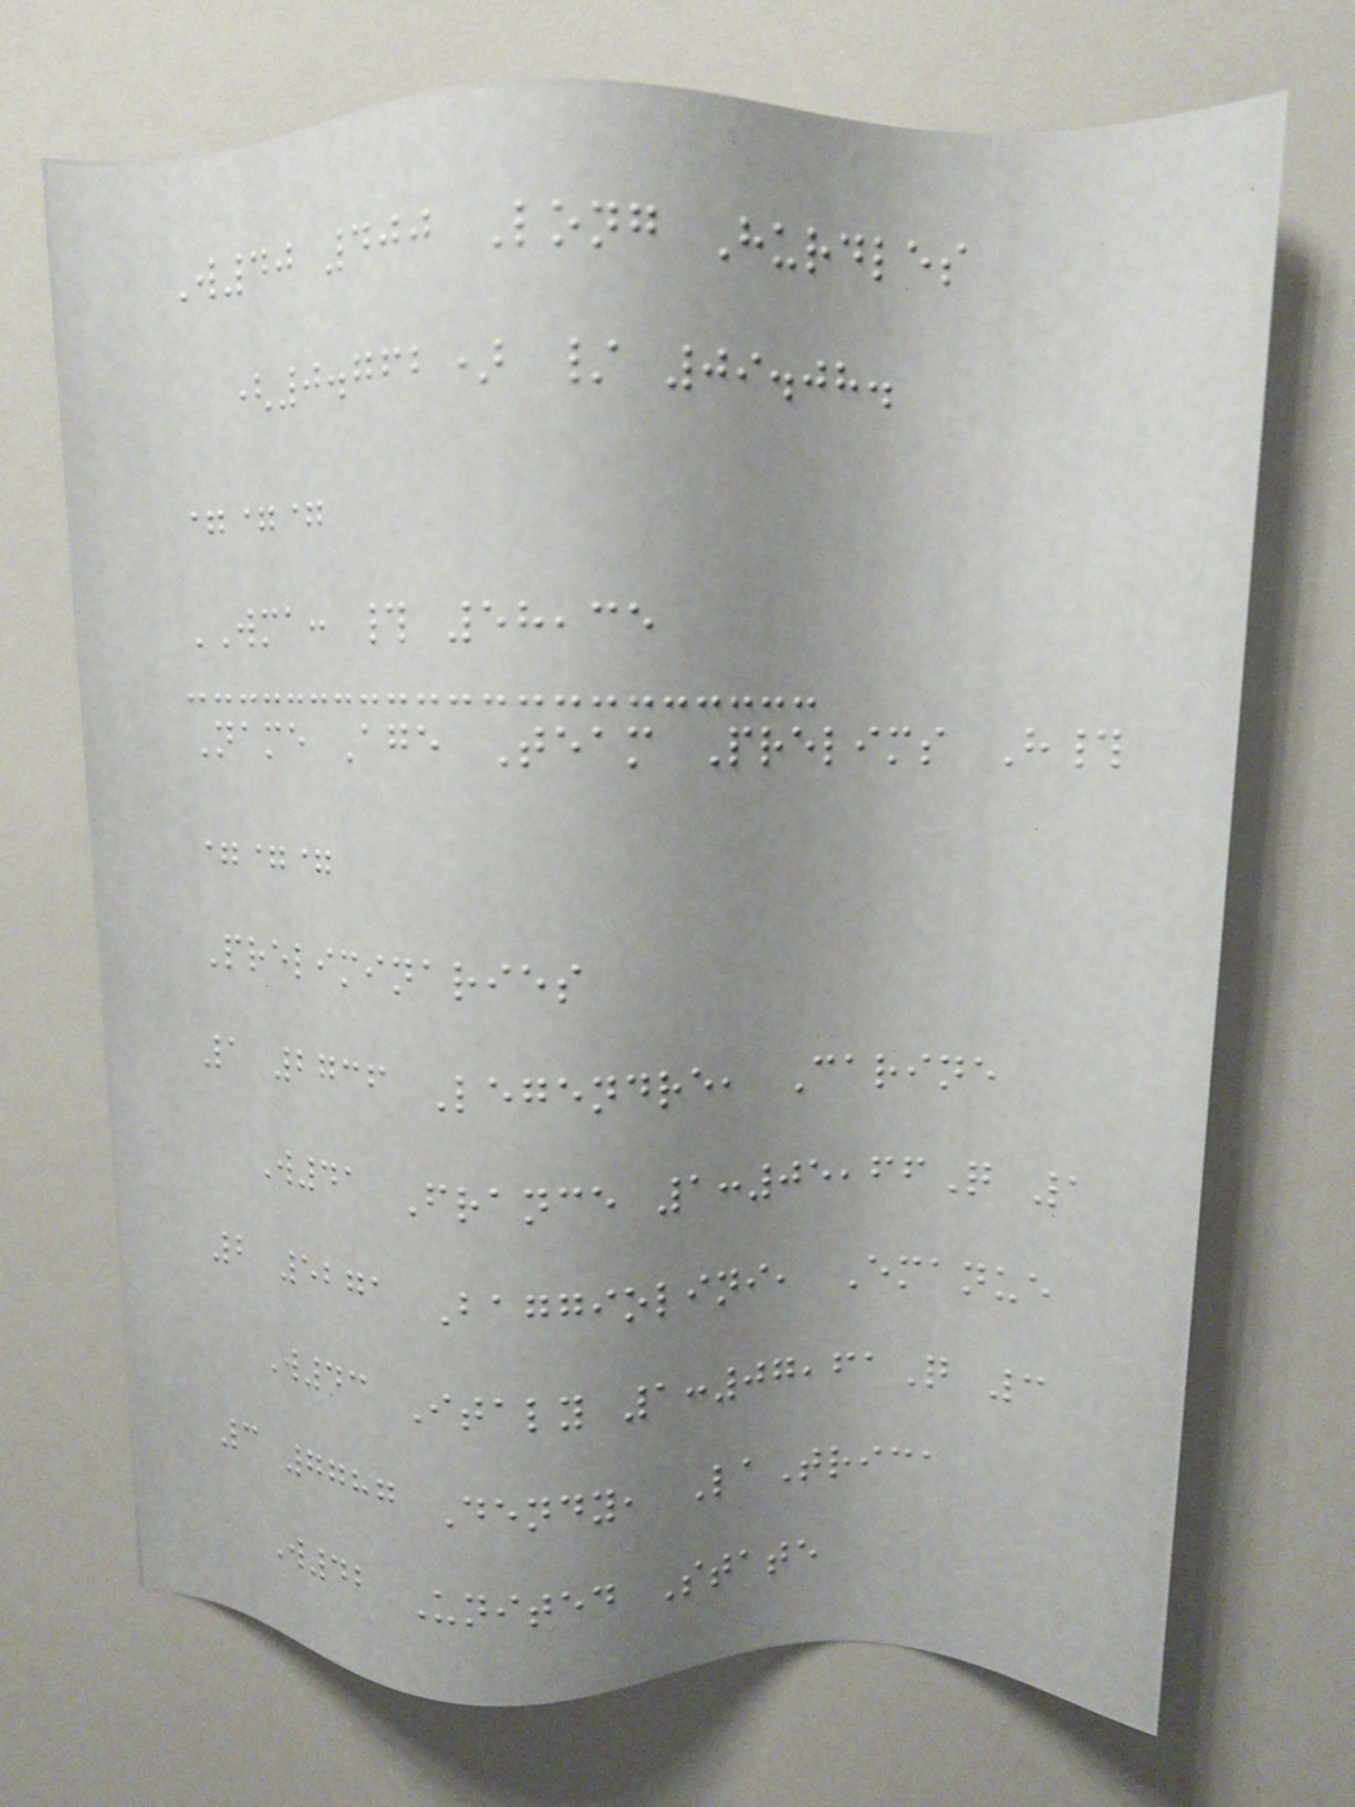W40 400 Long Hurdles
(0.762) / 09.08.
===
WMA: # 58,35
Name Age Team Prelims H#
===
Preliminaries
1 2736 Legendre, Carine
W41 France 1:05,66Q 1
2 5271 Baggiolini, Emanue
W43 Italy 1:07,61Q 3
3 7787 Dendy, LaTrica
W42 United State
